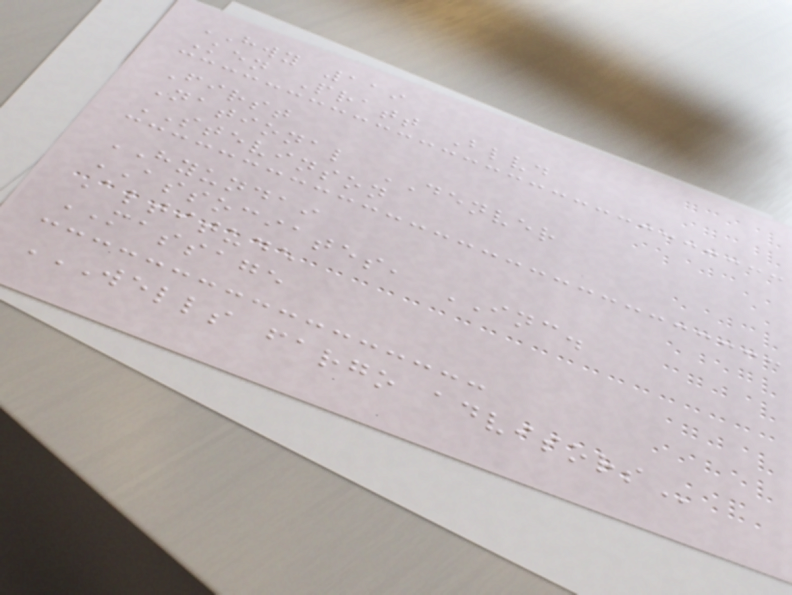HWY 119
Ken Pratt Blvd
First
National DENVER
STEVINSON
HYUNDAI
ASSOCIATES, INC.
Altitude
MASSAGE
WELLS FARGO ADVISORS
